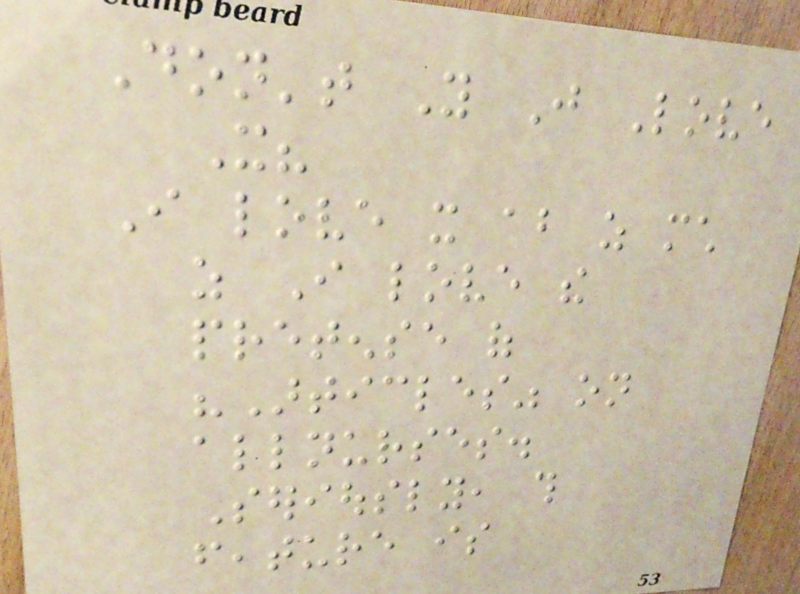Don't You Just Love
It?
I love it about as much
as I love the
pretense of
"Articles" on
allnurses.
Seriously, this
feature is
